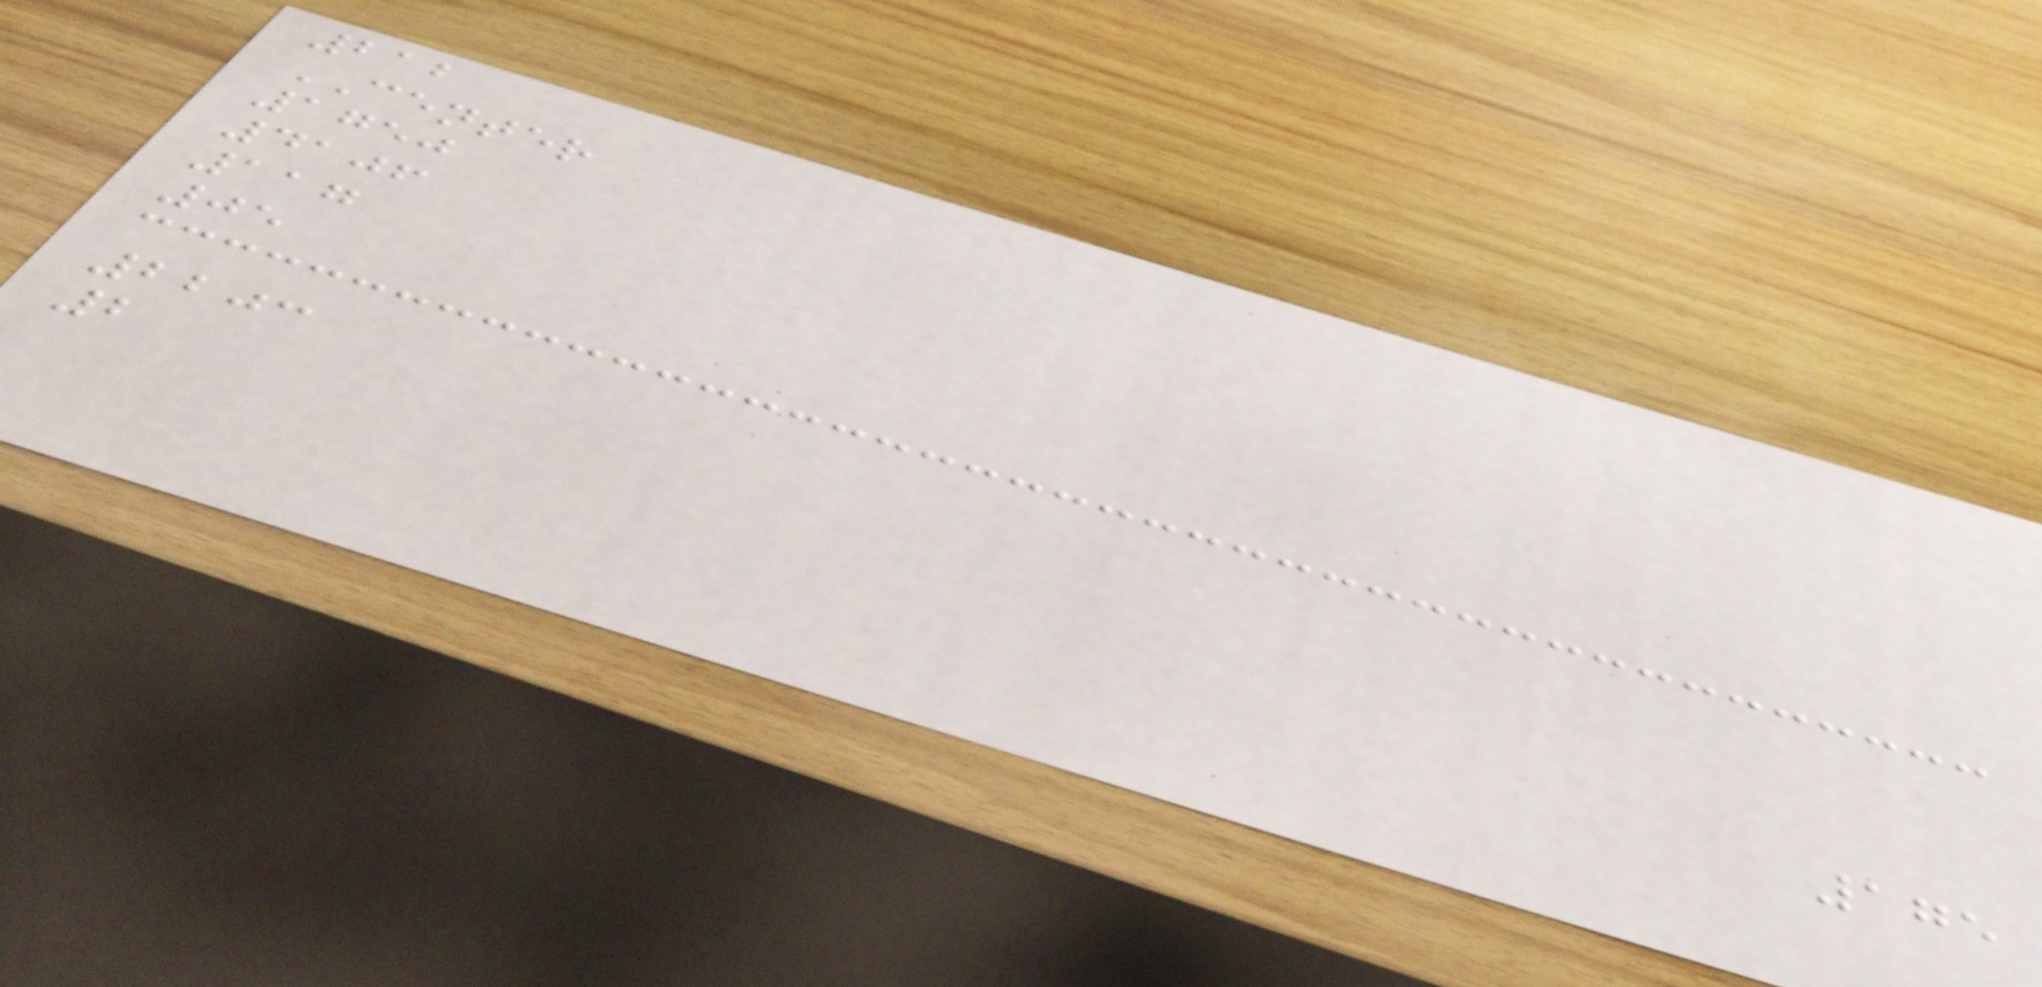212
CENTER
1750
4106
117
05
2203
2
175
